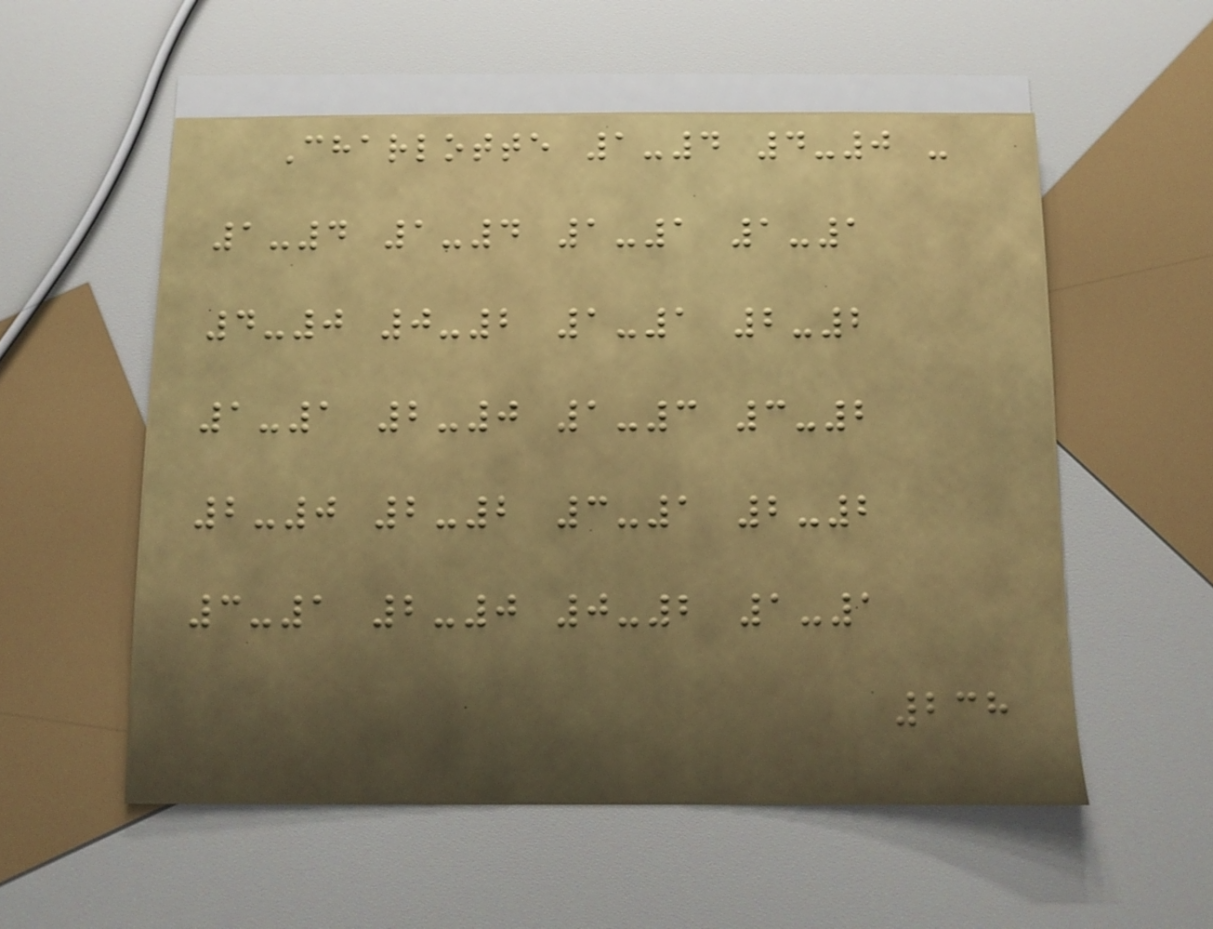Charlotte 1-4 4-0 -
1-4 1-4 1-1 1-1
4-0 0-2 1-1 2-2
1-1 2-0 1-3 3-2
2-0 2-2 3-1 2-2
3-1 2-0 0-2 1-1
238
